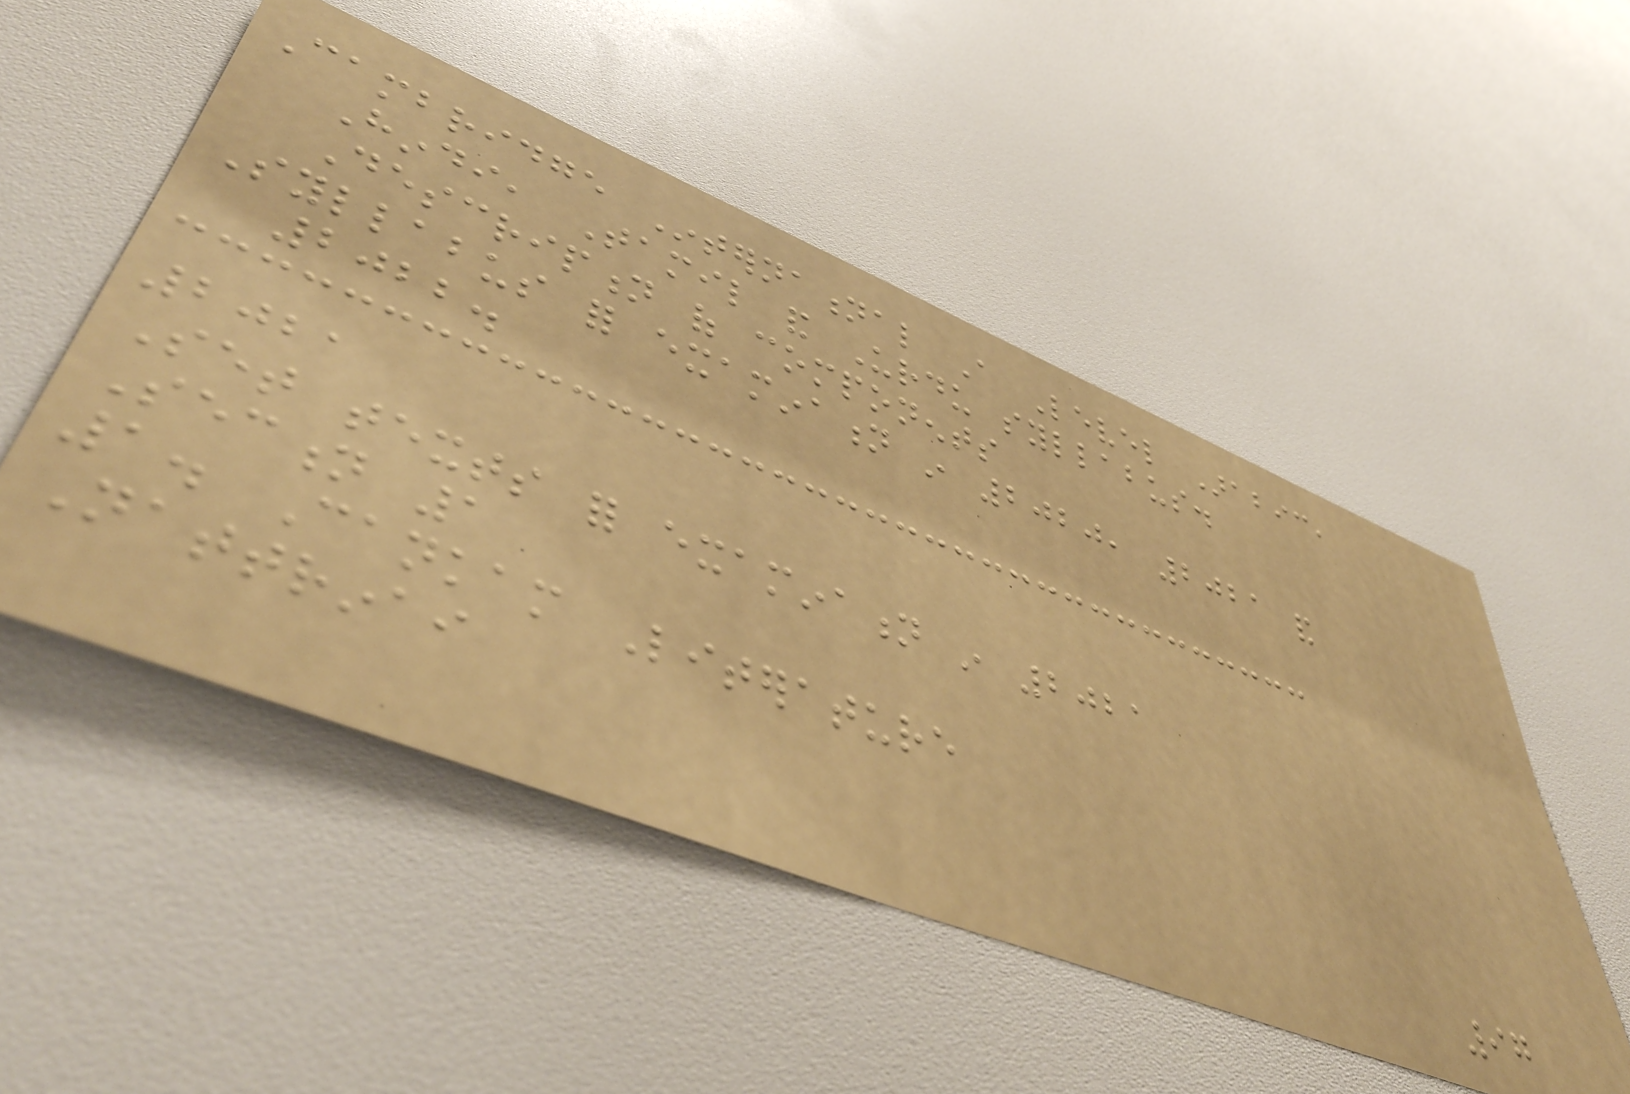Cambridge International A Level Arabic,
Hindi, Tamil and Urdu syllabus.
Description of components
Syllabus for examination in 2020, 2021 and
2022.
2021
Set texts for examination in 2021
Section 1
1. Cankam Literature
Nattrinai
97
